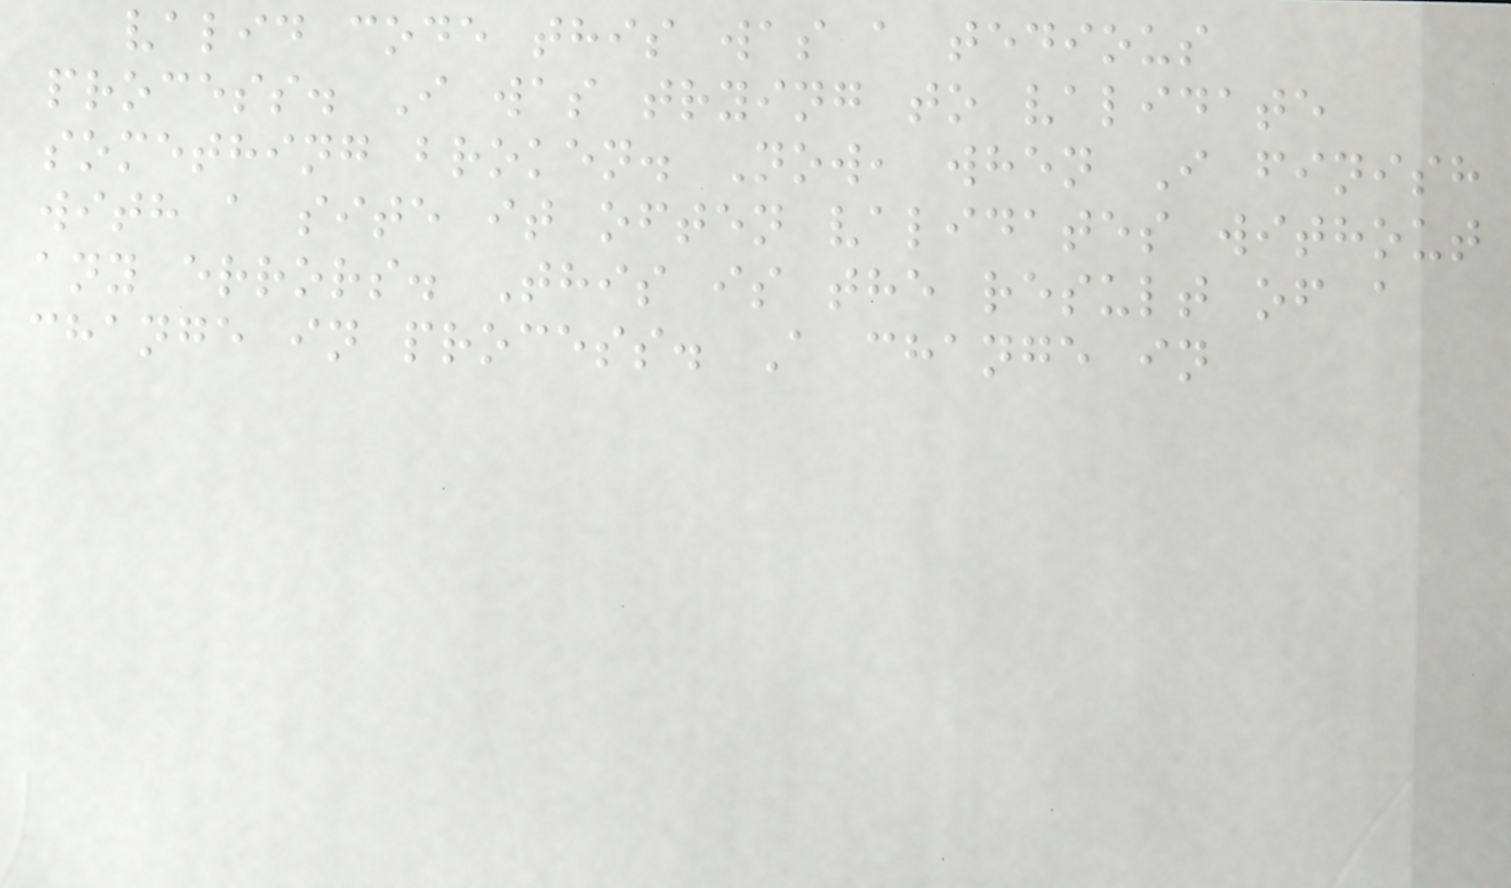valid code this was a tedious
process. I was trying to validate
something broken. Now, when I finish
with a site it often validates without
any errors. This is the result of a
change in process. A change in
